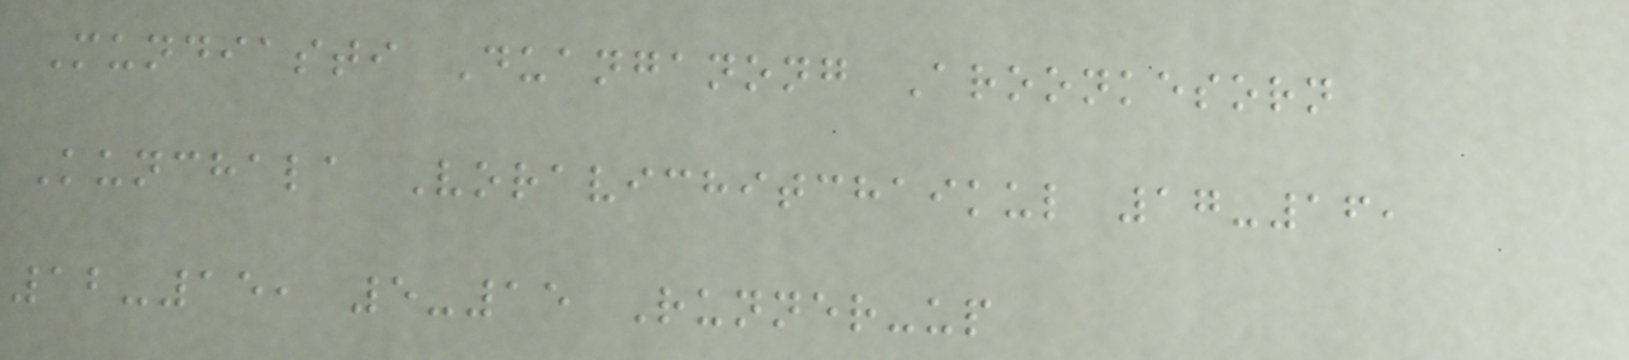Mundiasti Duanganong Aroonkesorn
Kunchala Voravichitchaikul 17-16,
12-15, 5-15 Runner-up
